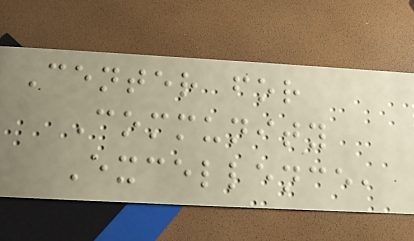Center for
Community
Excellence,
